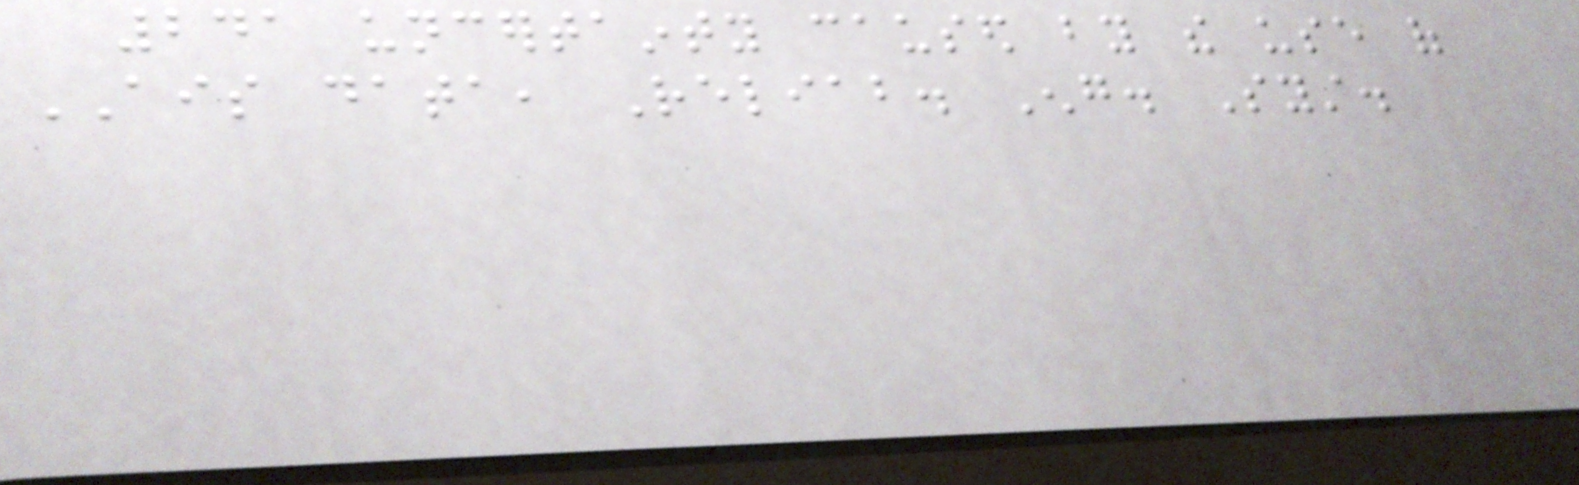241 uncertainty caused by the use of
AIS data, Reliab. Eng. Syst.
